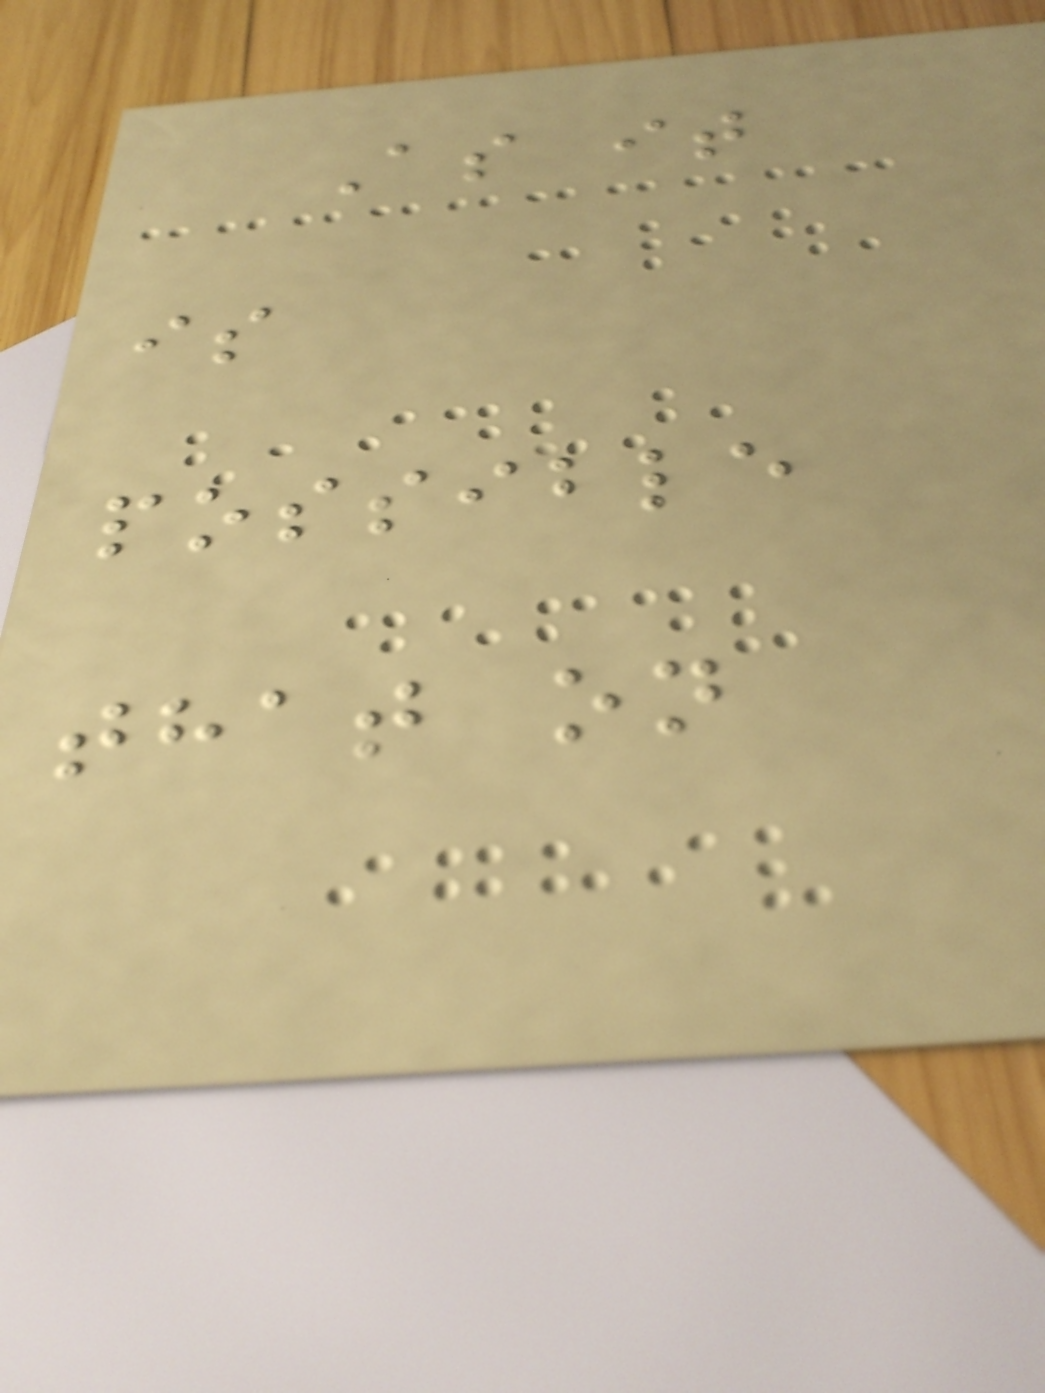As it
is
possible
that on
